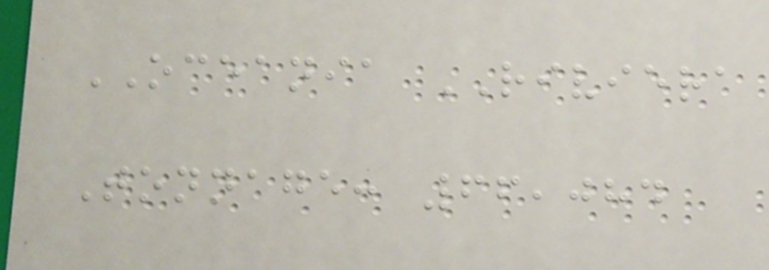OCEANIA RIVIERA
Tonnage: 66,084
